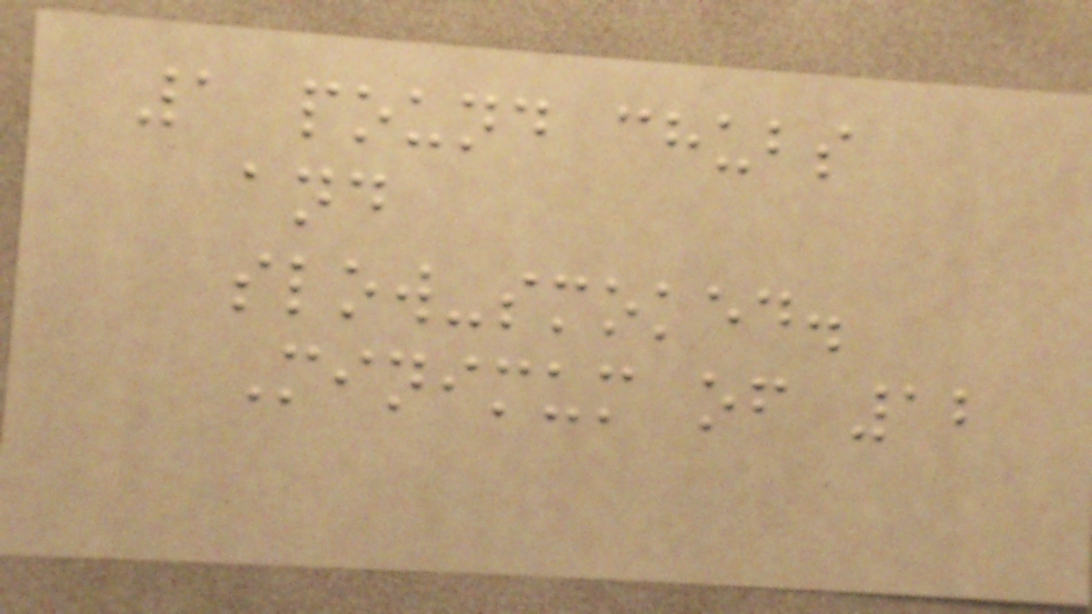1 pound chubs
and
slow-smoked.
Minimum of 12
